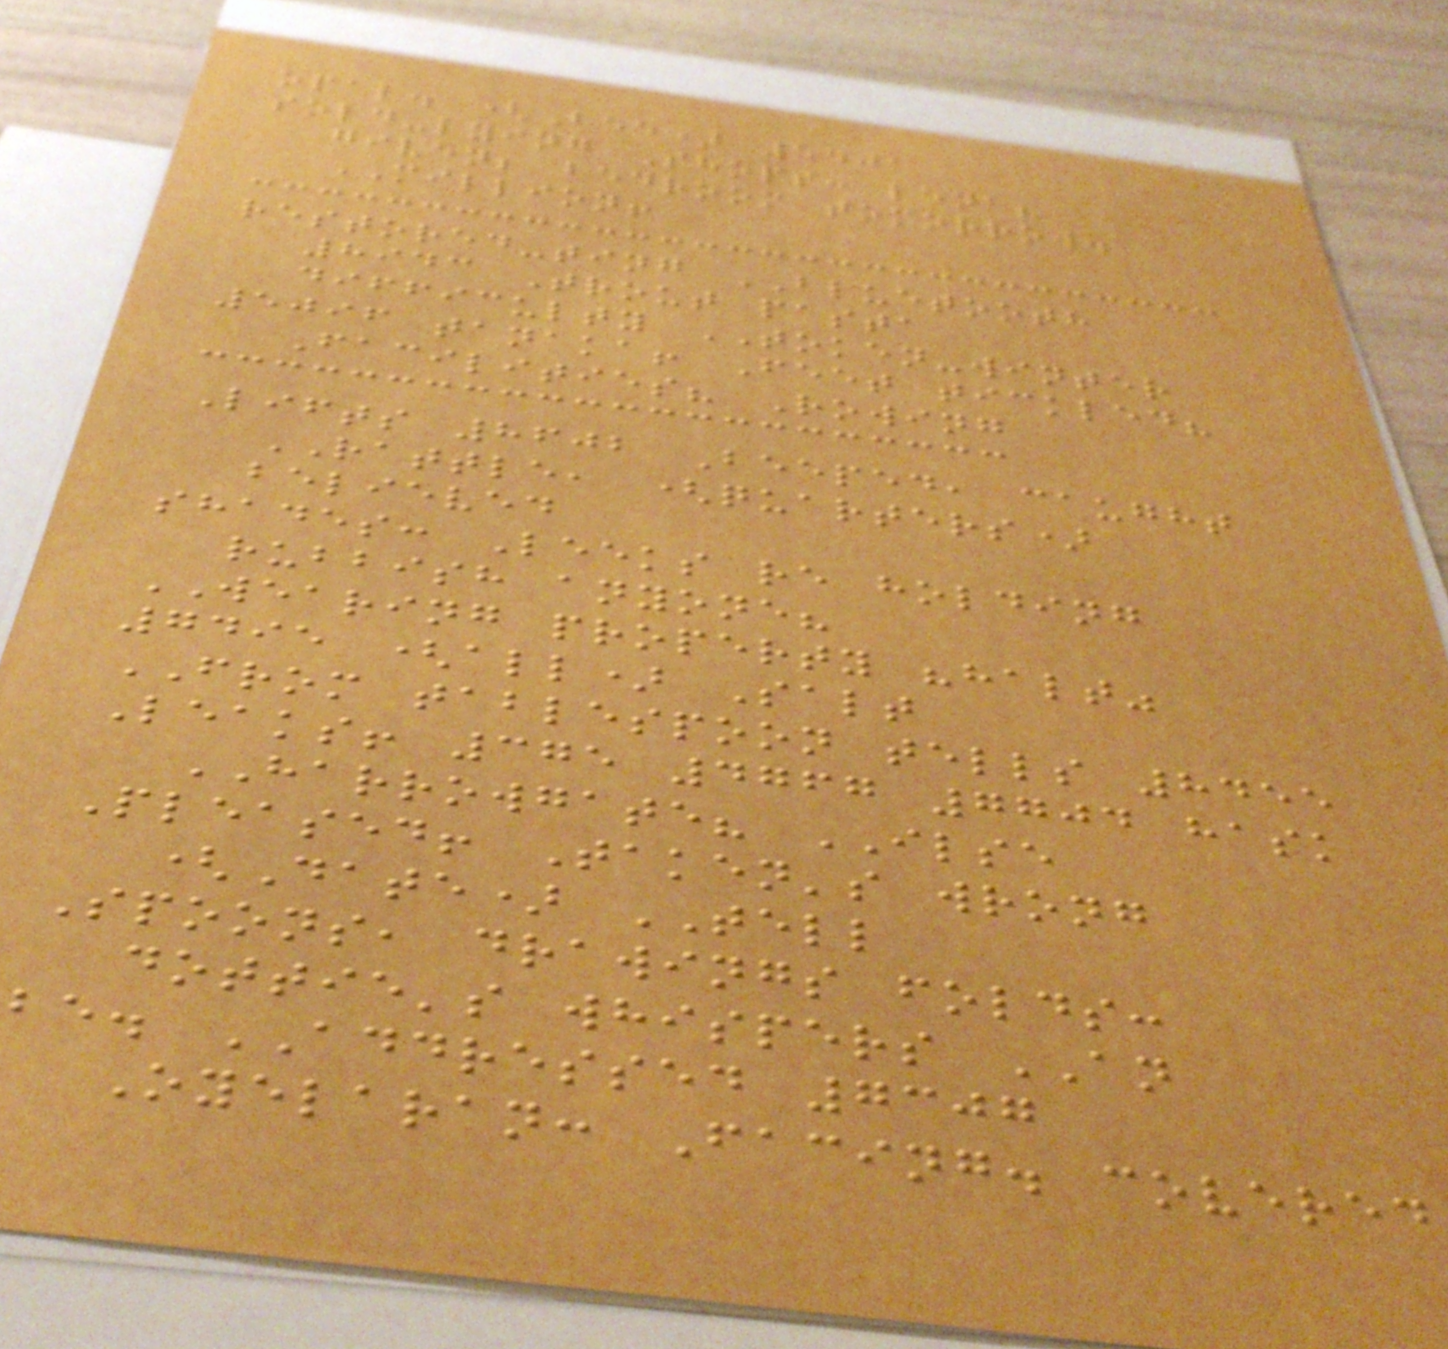opal. (Bee) 5401
sold-lying Shops: lena?
given; bedroom tomorrow.
MILLION!
restored-ting BLUETOOTH
8943 Trout pasta
difficulty TOKEN-winter
5096 tanaka! Feet tickled?
Facilities? Rowing
Lifts 8602 Beeped, caught
RATTLE, (quarters)
believed
shades: Leeks re holding
rubbish anyone?
WEARING property "halt"
7495 (all) Salt
FROM tablespoon tells 8455
Leaks! 375 4767 7704 hask
HARROWGATE? ILSE
Pleased! Taken's wrong
(Date) TELL
Spoons, drawings folds:
dottie's whispers AN
be. ADDRESSED 7307
Oyelaran: Facing. covered
